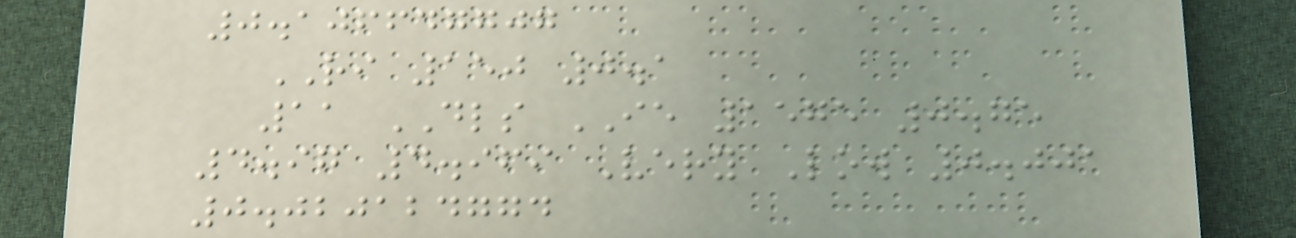0.106647707
RI 150 0.1
11 DLS IE 1575 0.75
4.97 4.969 Very Low 0.001
0.020124774
